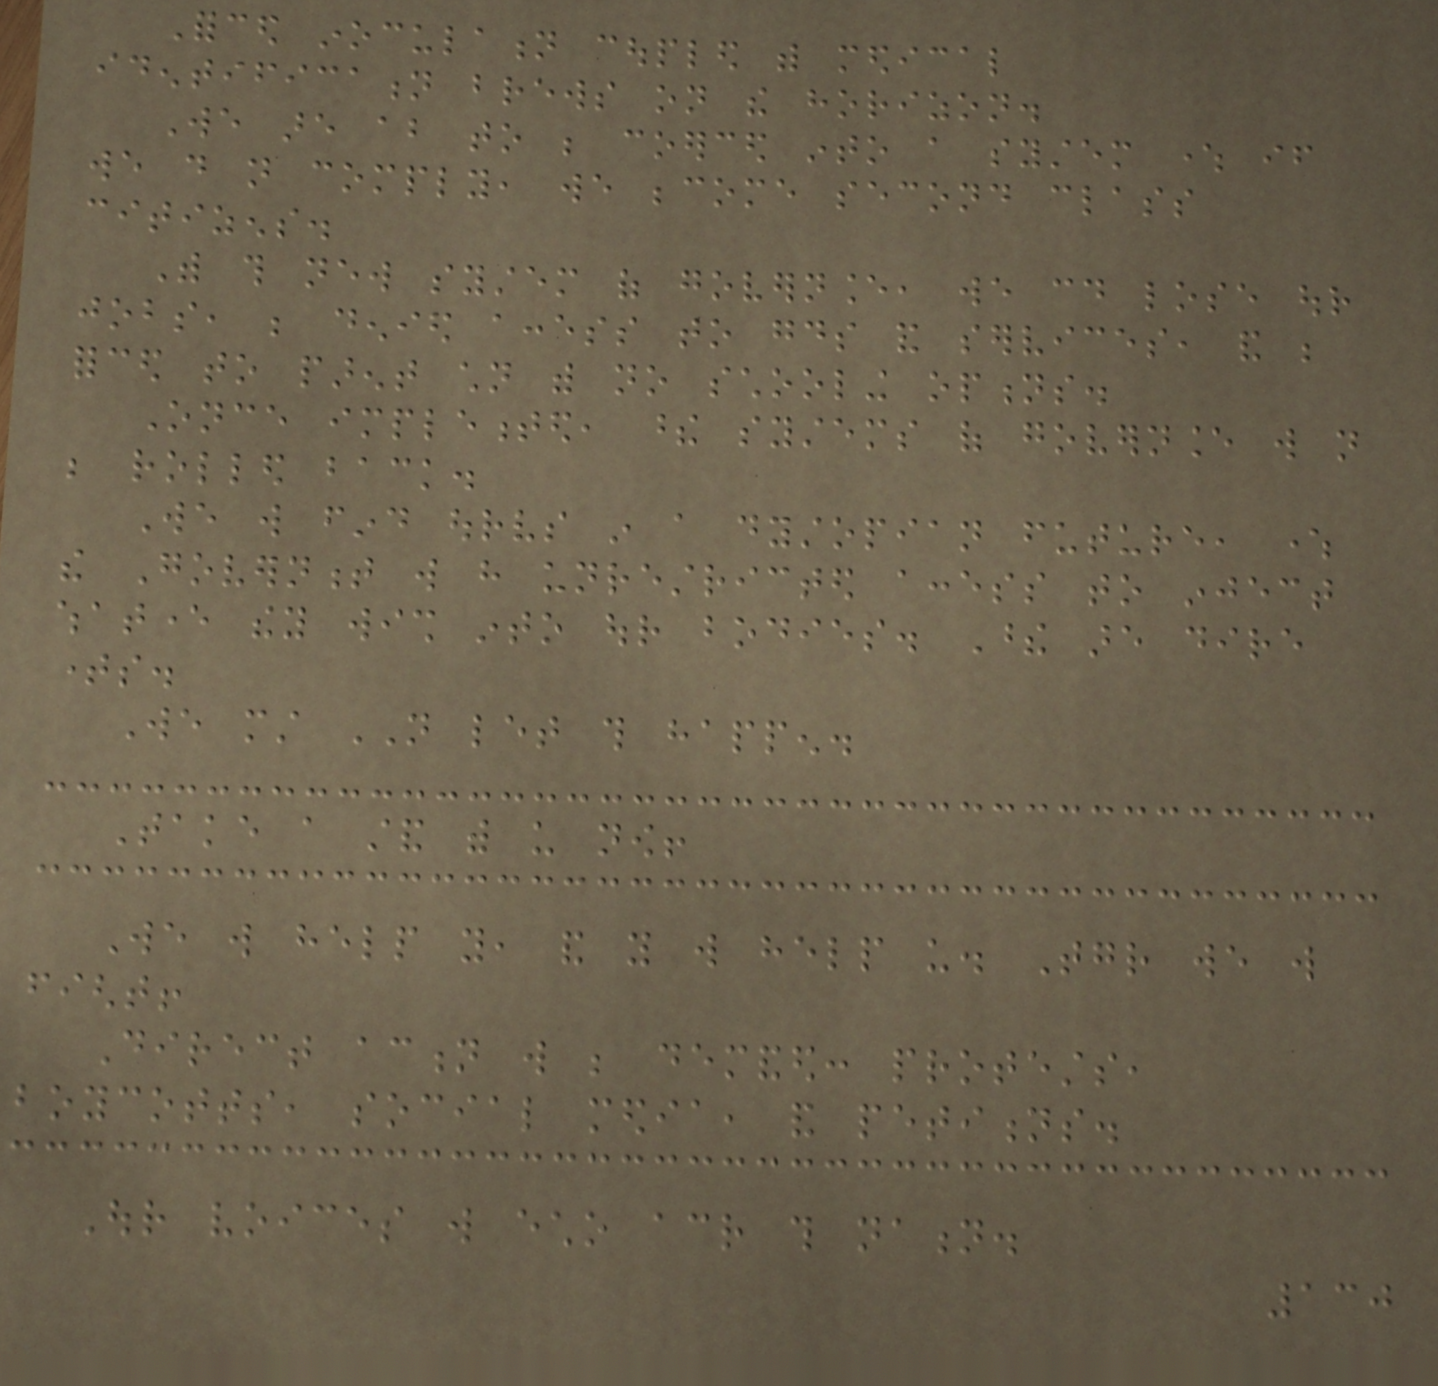Forced inoculation coupled with medical
identification brews on the horizon.
We are about to be coerced into a system where if
we do not comply, we become second class
citizens.
With this new system of governance, we could lose our
jobs, be denied access to goods and services, and be
forced to parent children with no schooling options.
Once implemented, these systems of governance will not
be rolled back.
We will find ourselves in a dystopian future, where
the Government will have unrestricted access to inject
whatever they wish into our bodies. These are dire
times.
We must NOT let this happen.
Take a stand with us now!
We will help you, and you will help us. Together we will
fight!
Direct action will be demanded: protests,
boycotts, social media, and petitions.
Our voices will echo across this nation.
130
